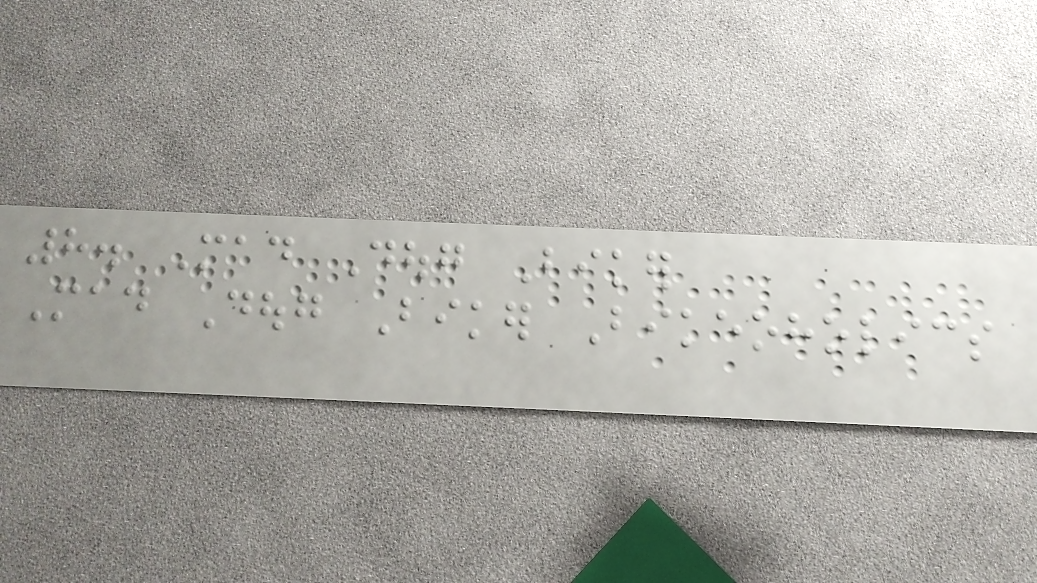8. Mad Doug Biker
Mad Doug Biker Bikeoholics
